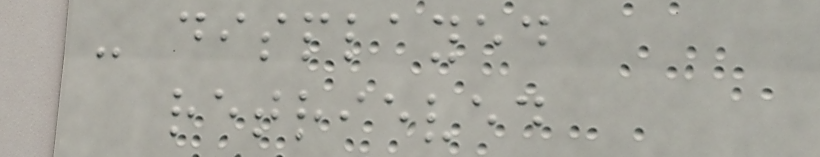- displayed
retrieved
